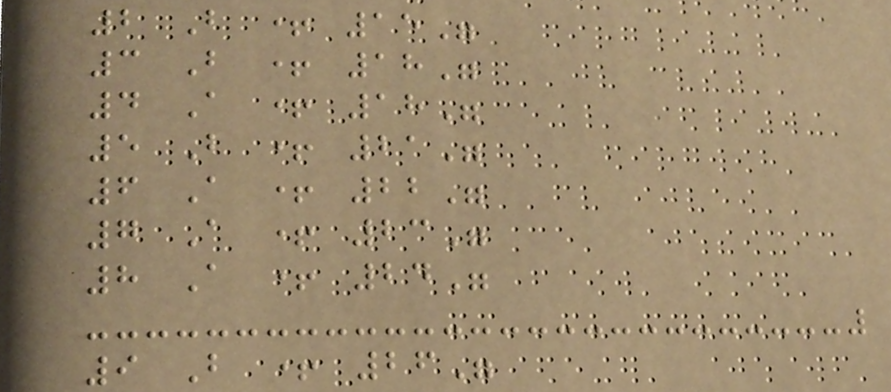2 B + 15"
3 B + 18"
4 A + 18"
5 B + 21"
6 A + 22"
7 A + 23"
8 A + 24"
9 B + 26"
